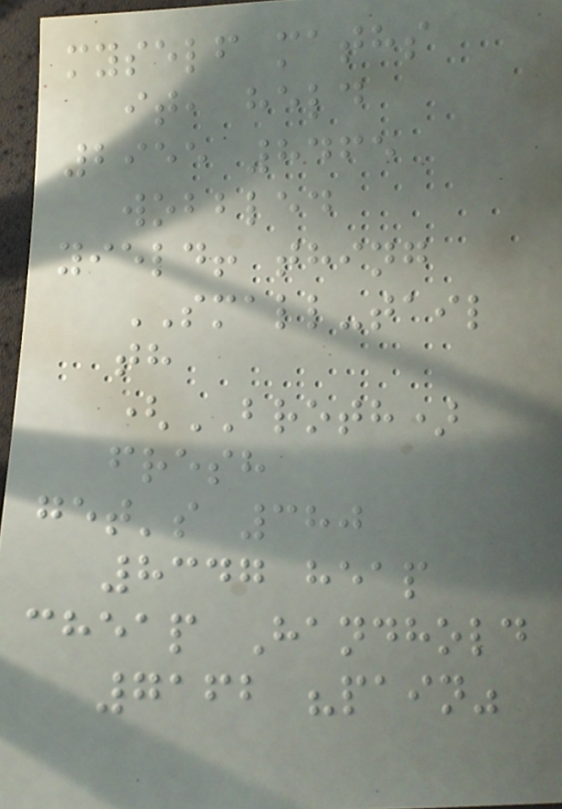myself maths
it, held
2955 8465
wobbled
yield! thing
SMALL-tail
th
(BROTH)
fresh
get's 380
8347 heap
cheap Handhold
7162 "pain"
